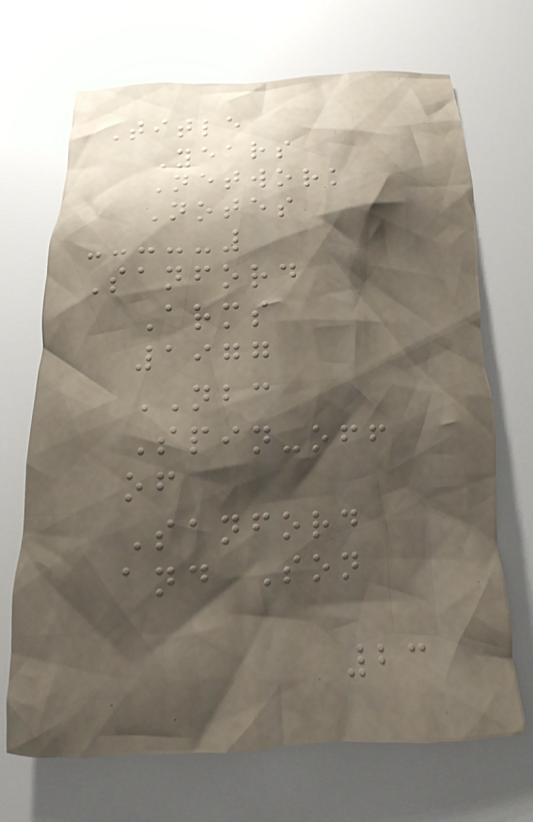Title
Years
Network
Notes
Sanford
Arms
1977
NBC
Spin-off
of
Sanford
and Son
23
